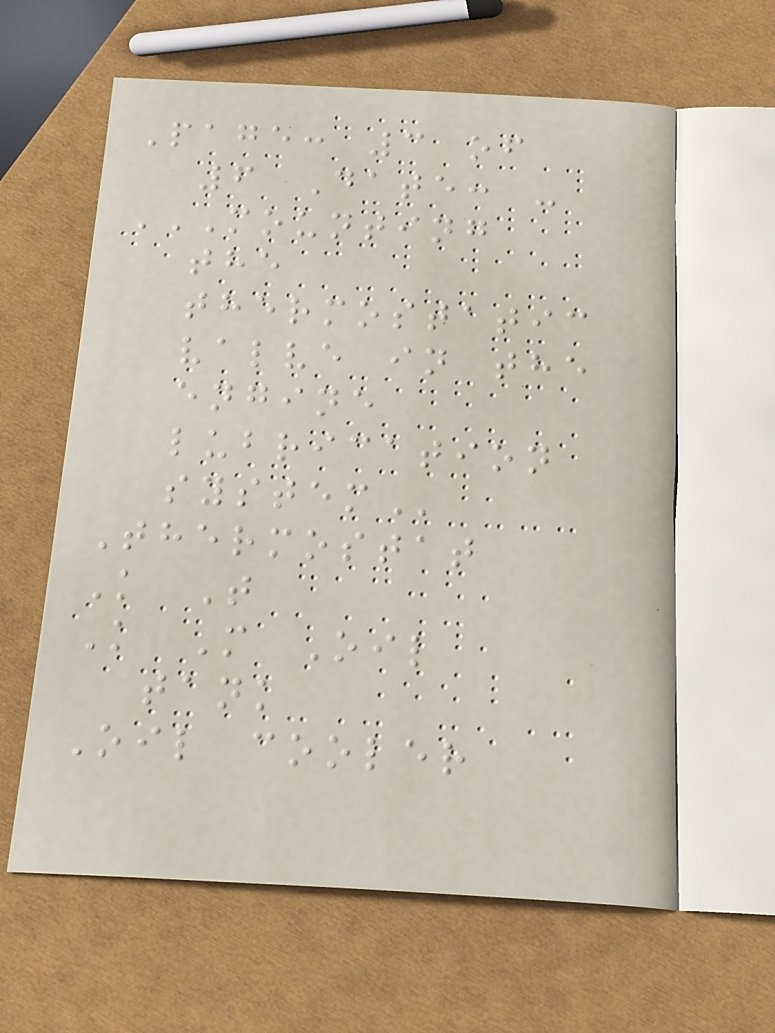Page: 3 of
6 Date: -
MOUNTING
THE
THERMOSTATIC
VALVE IN THE
ENGINE
LUBRICATION
SYSTEM
Thermostat
K T
K M Oil
tank
Oil cooler
